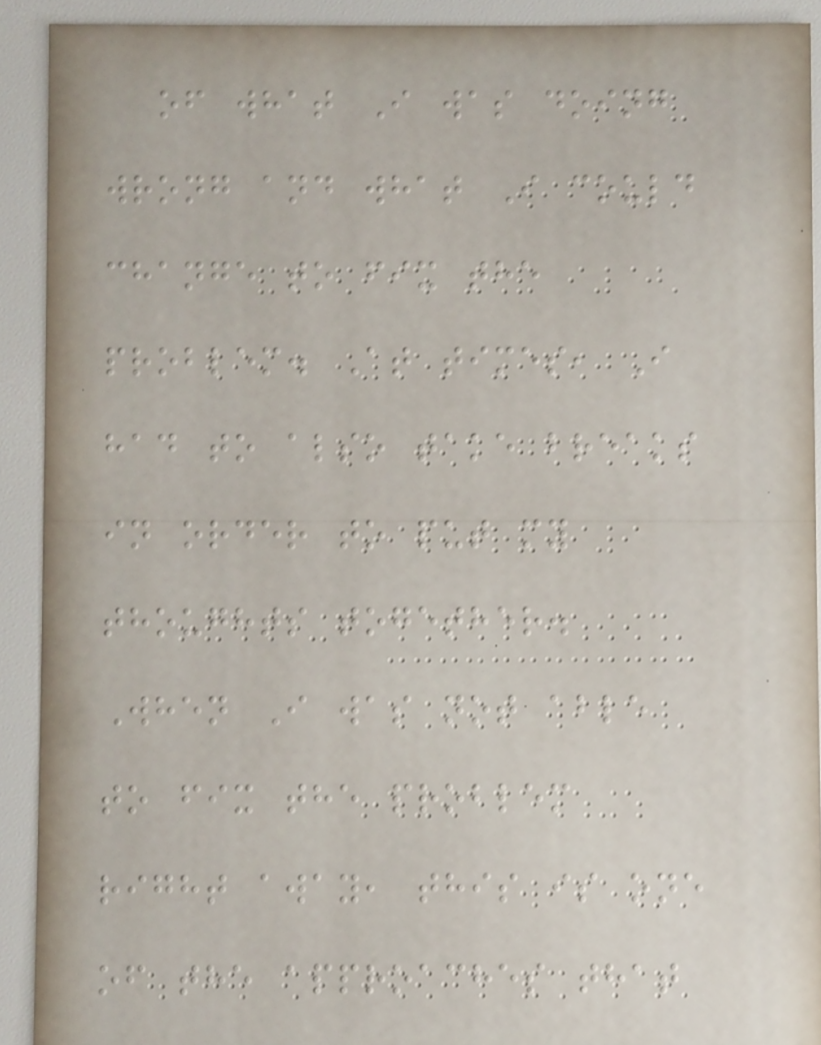of what I was doing
wrong and what I could
change to fix the
problem. At times, I
had to also take breaks
in order to put my
thoughts together.
When I was not able
to fix the problem
right away, this is one
of the approaches that
